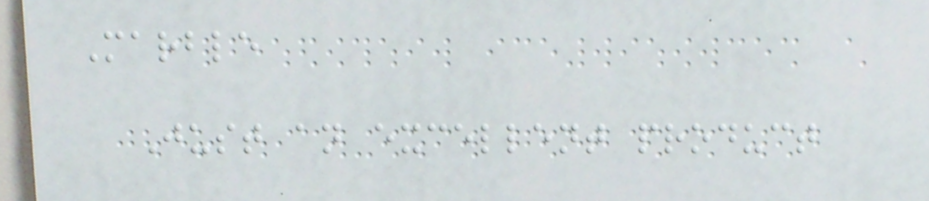Marble
Just an excellent product
